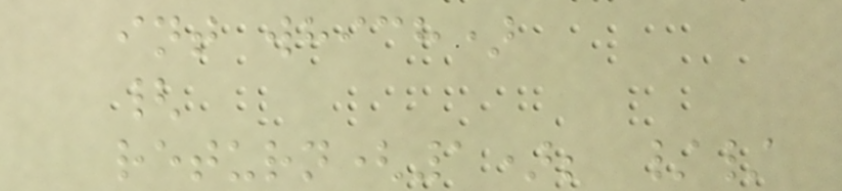int which)
{
return(1); //
